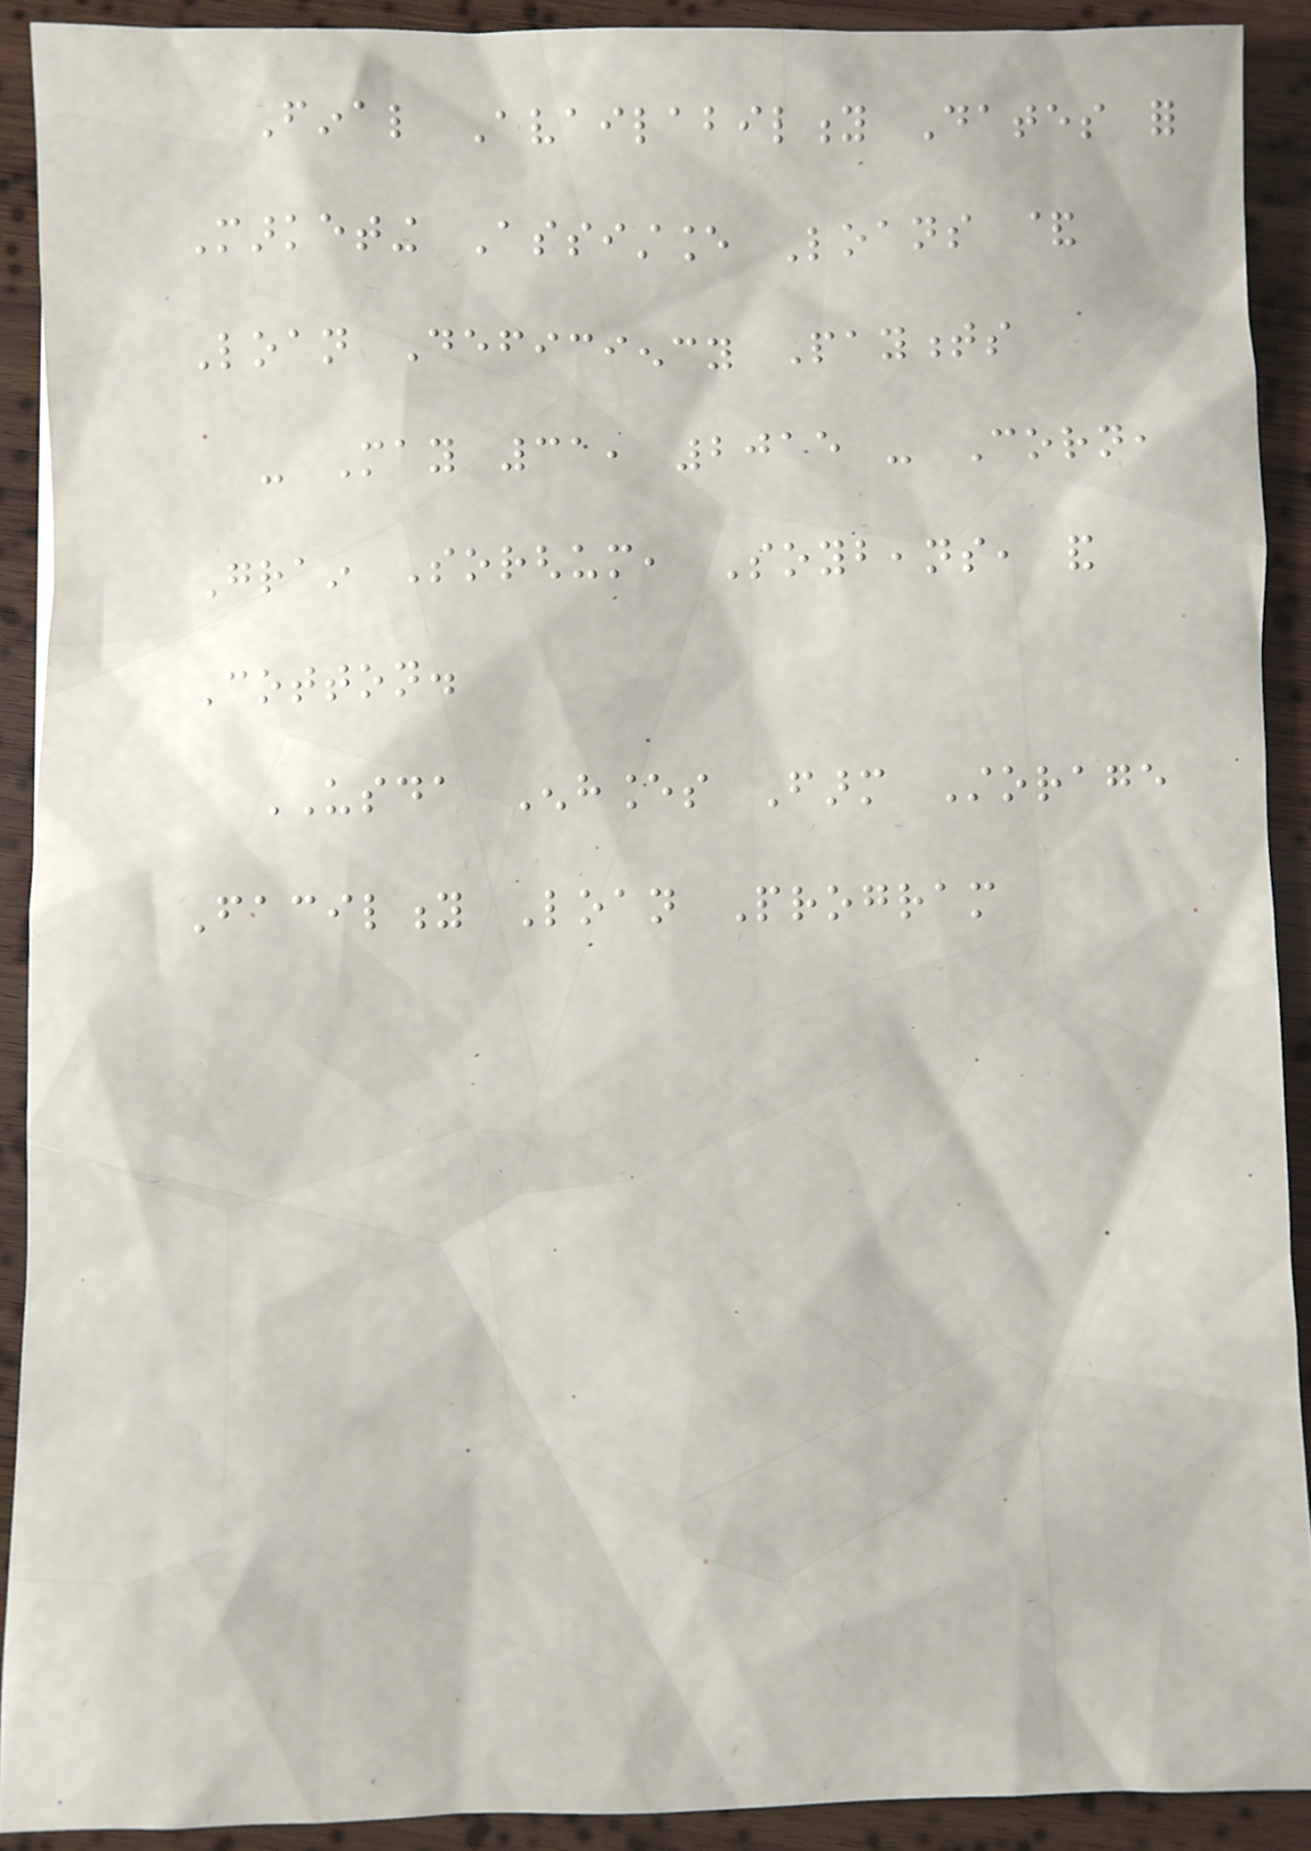Final Availability Dates for
Marketing Assistance Loans &
Loan Deficiency Payments
- May 31, 2015 - Corn,
Grain Sorghum, Soybeans, and
Cotton.
USDA Enhances Farm Storage
Facility Loan Program
